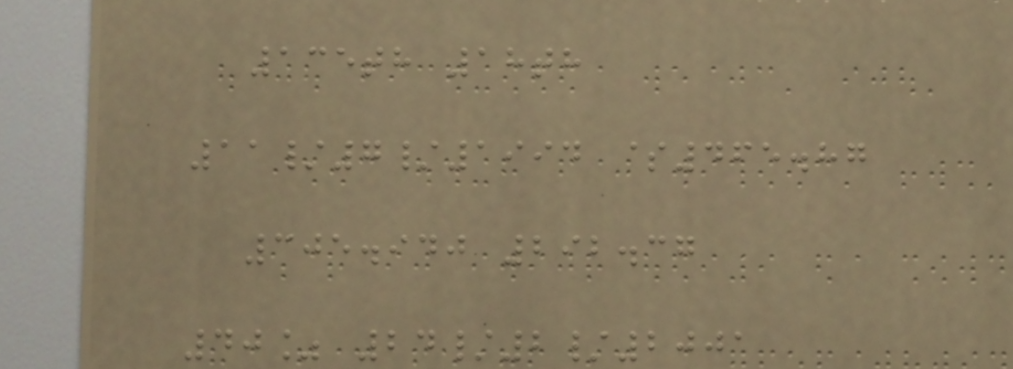135th 18th
11/7/1994 $465.87
305.940 292.37
40% 24/2/2001
